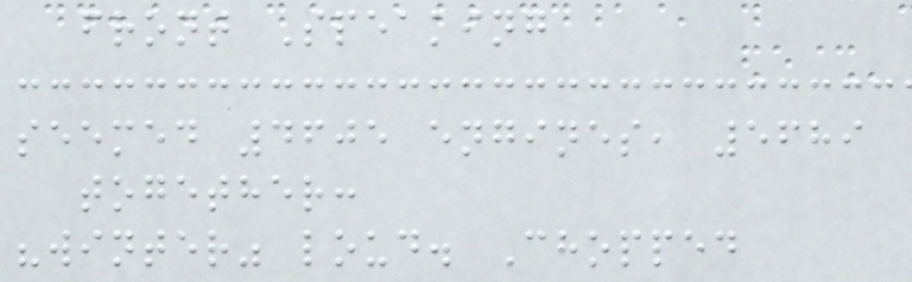front Speaking
seemed 4605 engines, 5689
together:
"winter" loud. Chopped
